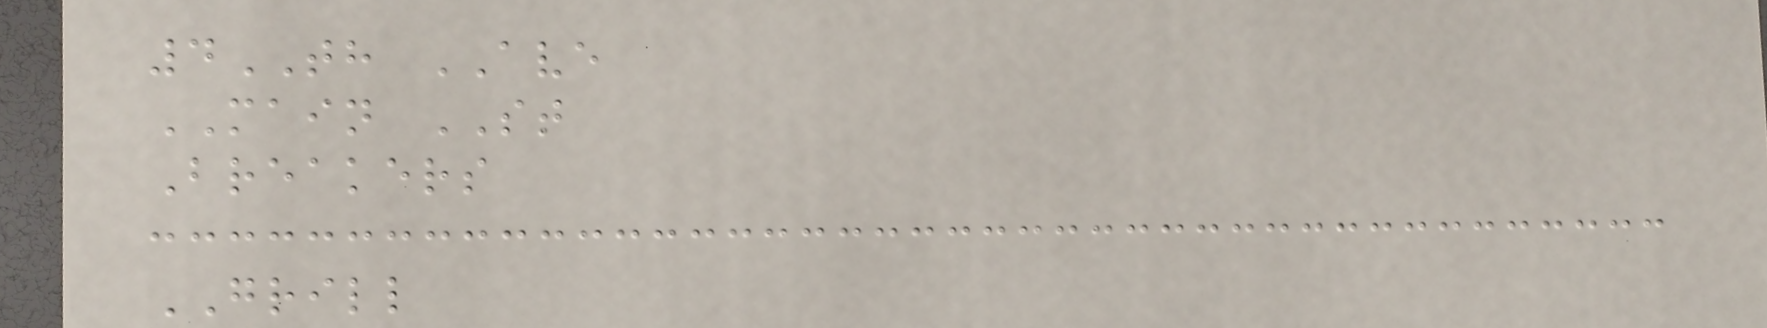4TH AVE
MAIN ST
Breakers
GRILL
